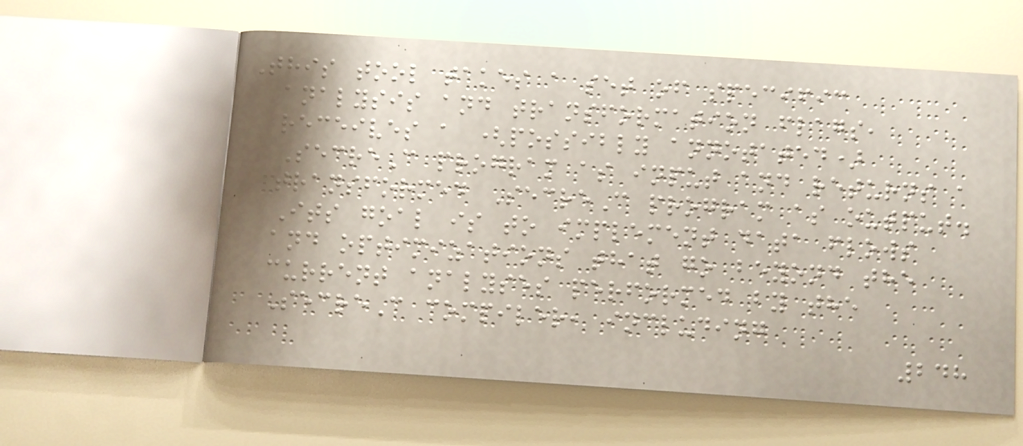This tool takes a set of specific
analysis and transformation flags,
receives a (possibly annotated)
SecreC program as input and returns a
transformed SecreC program as output.
Its goal is to implement data flows
and optimizations that go beyond the
current analyses performed by the
SecreC compiler, including
248
